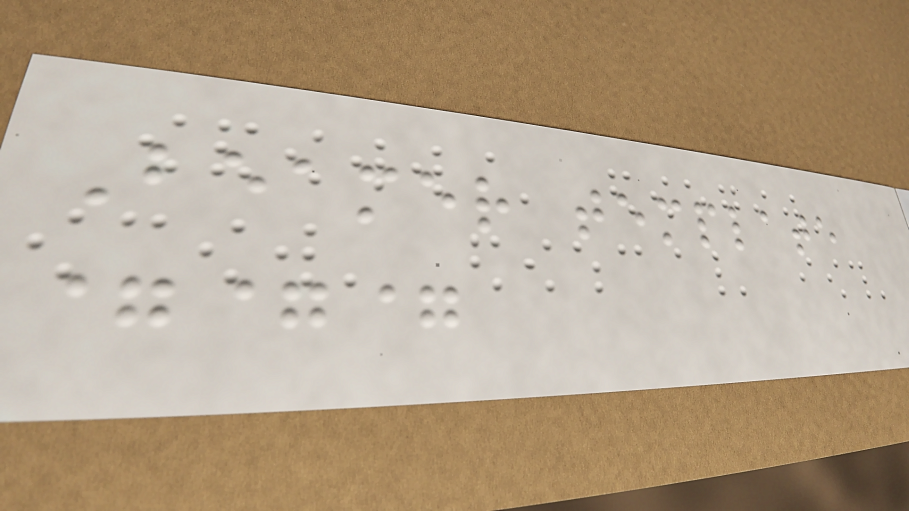Beamer template
===
